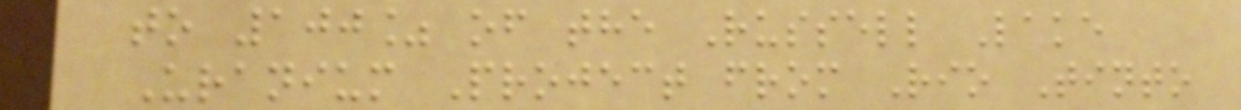to 100% of the Russell Lake
Uranium Project from Rio Tinto
